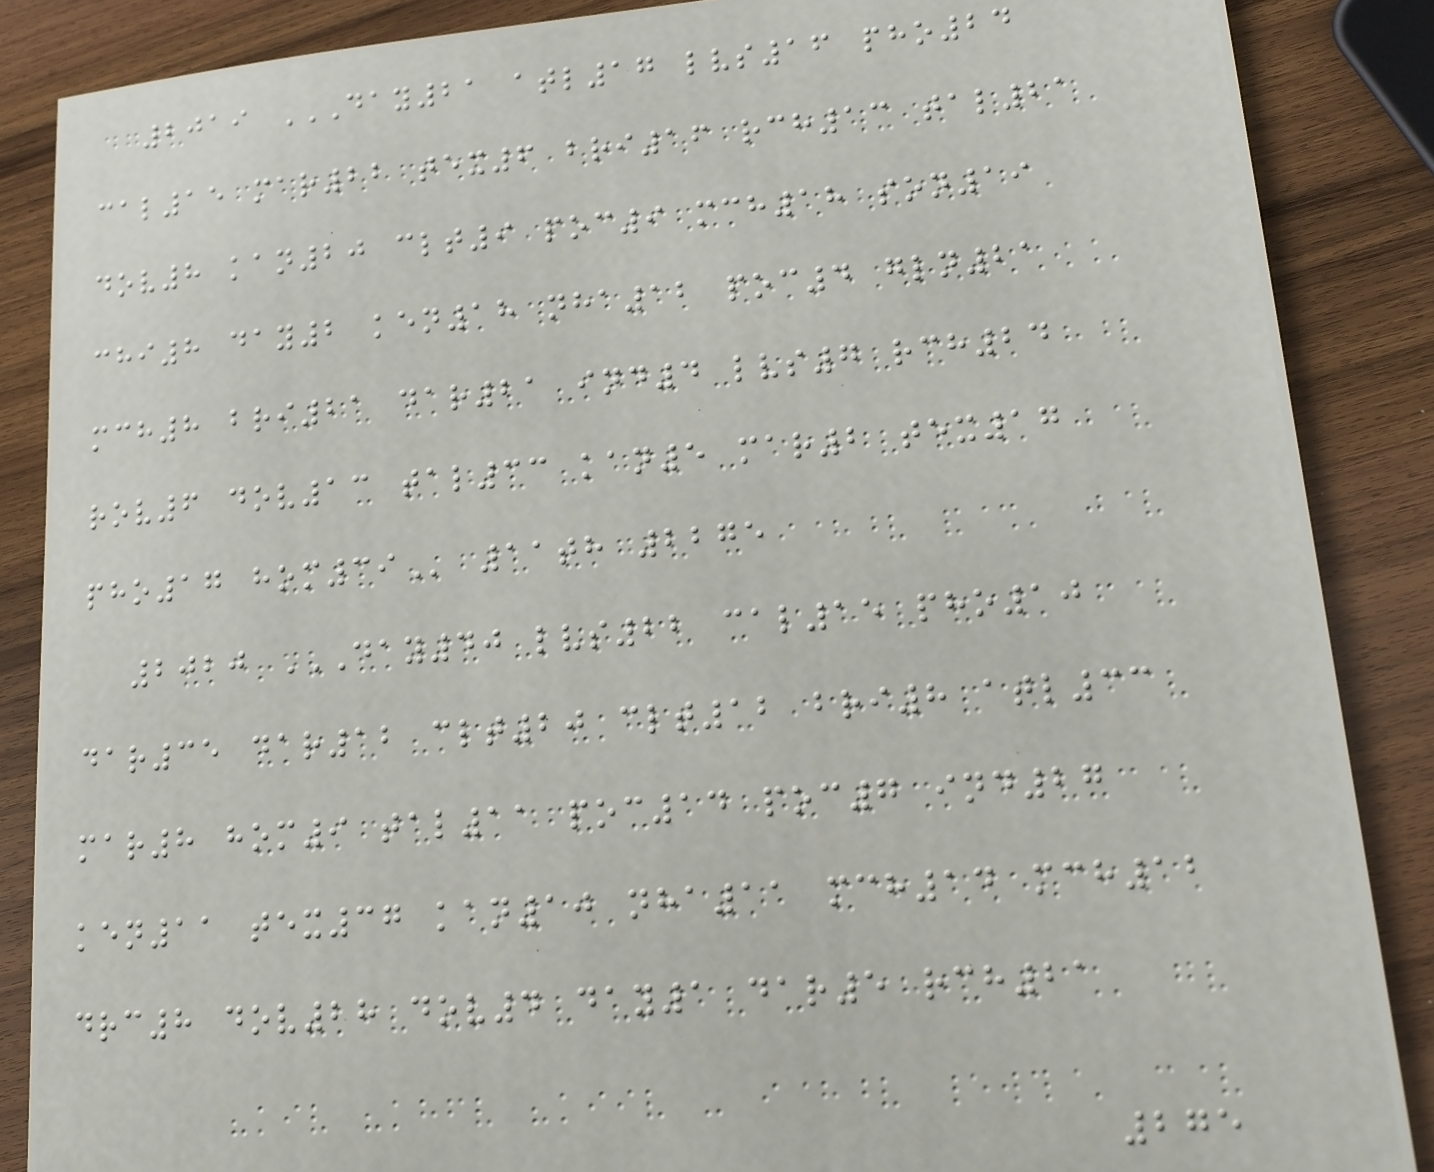2019 DAY21 ATL17 LVS16 PHO24
CAL15 MAR22 TEX6 BRI16 RCH13 TAL21
DOV8 KAN20 CLT9 POC9 MCH18 SON19
CHI8 DAY2 KEN18 NHA12 POC4 GLN21
MCH8 BRI21 DAR21 IND4 LVS7 RCH24
ROV6 DOV13 TAL33 KAN5 MAR2 TEX17
PHO17 HOM39 11th 2275
2020 DAY40 LVS22 CAL15 PHO10
DAR35 DAR12 CLT20 CLT12 BRI8 ATL33
MAR8 HOM9 TAL11 POC14 POC7 IND27
KEN11 TEX37 KAN10 NHA11 MCH14 MCH12
DRC8 DOV28 DOV4 DAY1 DAR5 RCH21
275
